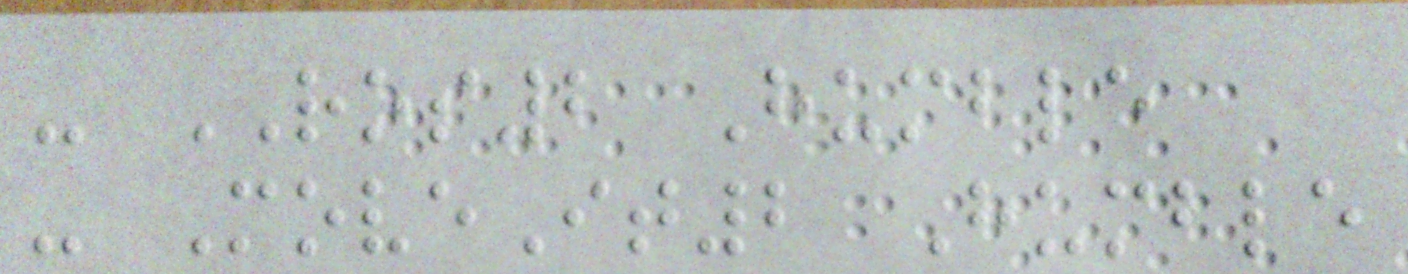- ROS2 Humble
- MoveIt2 Humble
